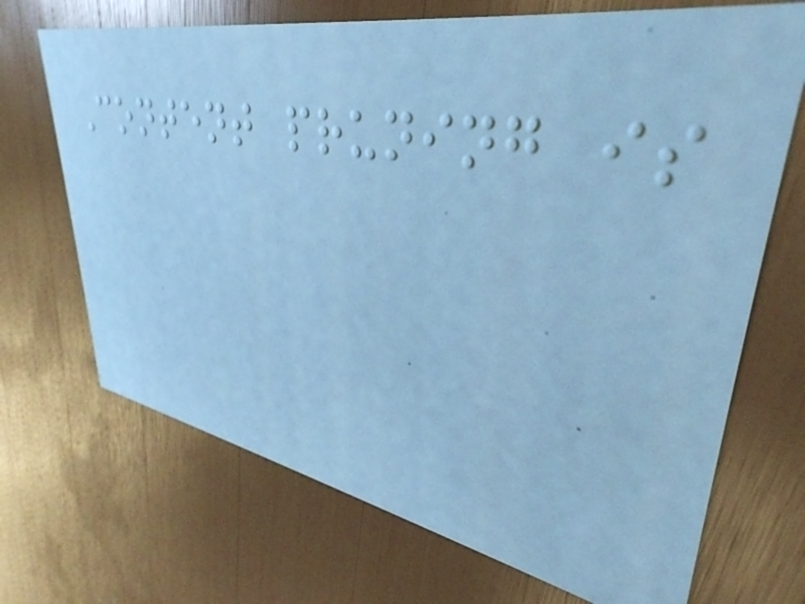Content pruning is
